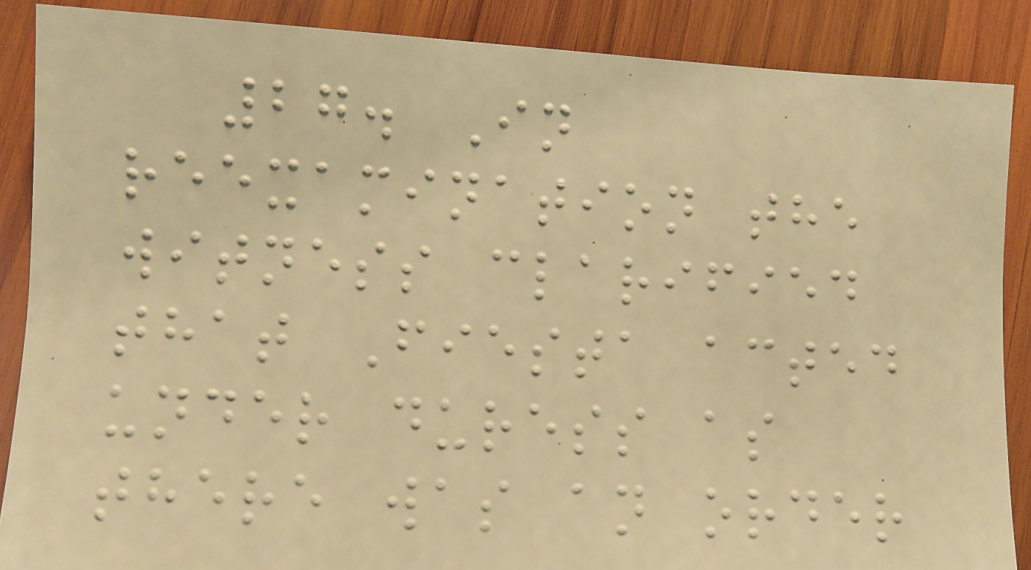27. In
reexamination the
witness clarified
that Fiesta acted
under duress as
there was an order
